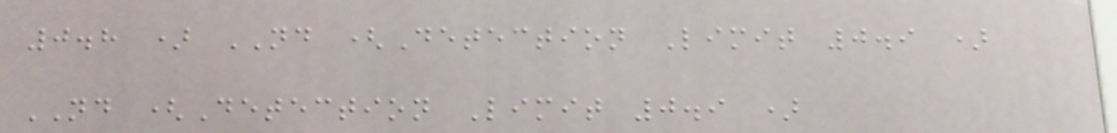0.8 ) ND (Detection Limit 0.9 )
ND (Detection Limit 0.9 )
